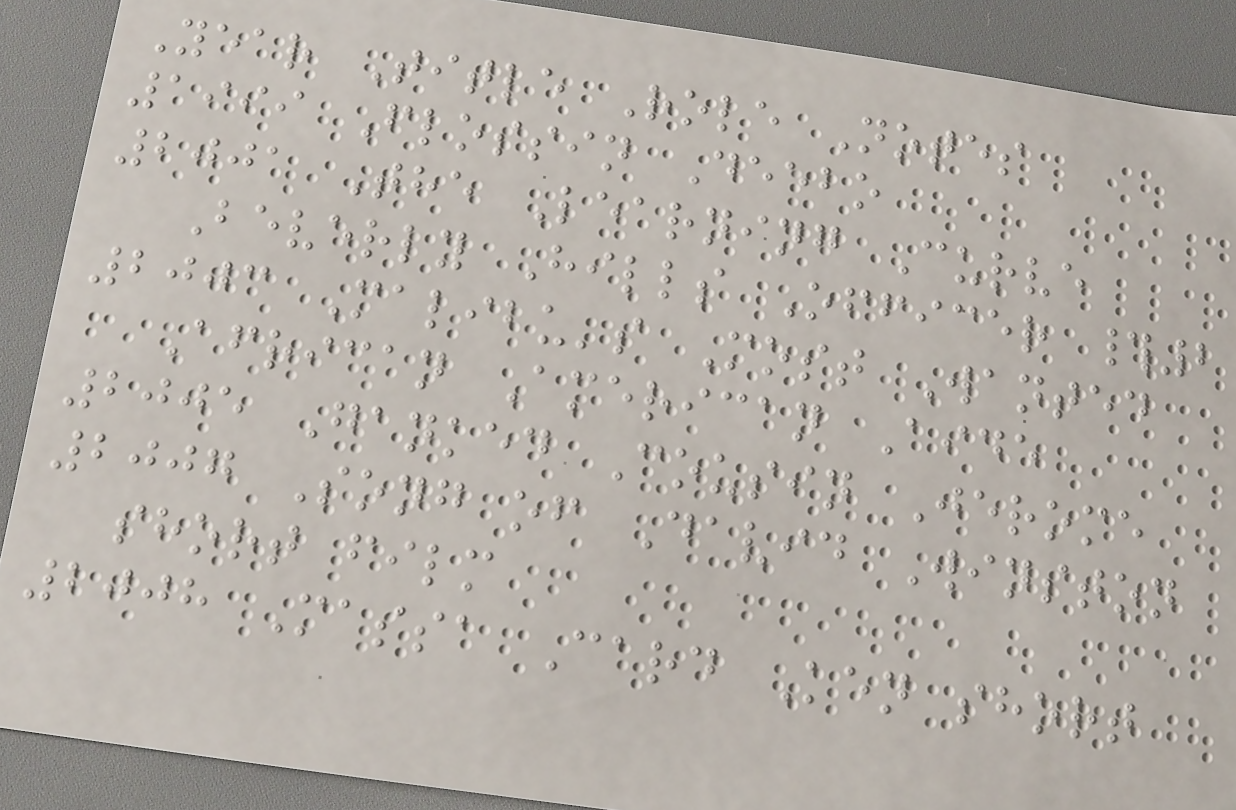Year Title Role Notes
1999 Flossin Deebo
2001 The Learning Curve
Beverly Hills Officer #2
2003 Malibu's Most Wanted
African American Aide
2005 Ganked Cousin Jerome
2007 Song of David Winston
short film
2008 Massa Card Ken short
